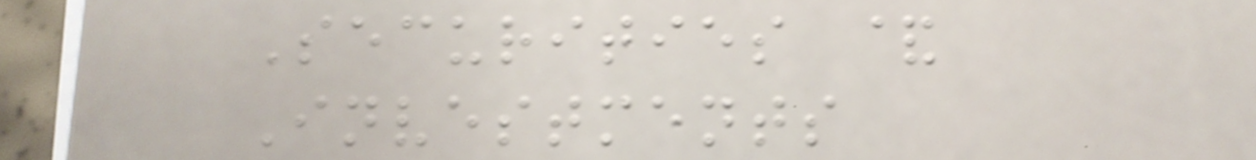Securities &
Investments
